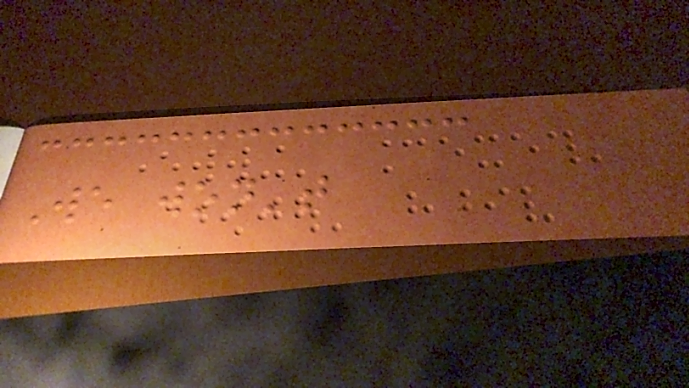We won't
